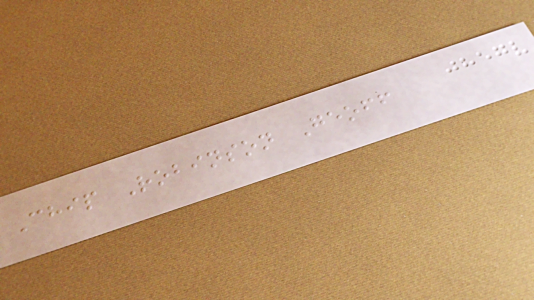Chip Robinson Geoff
